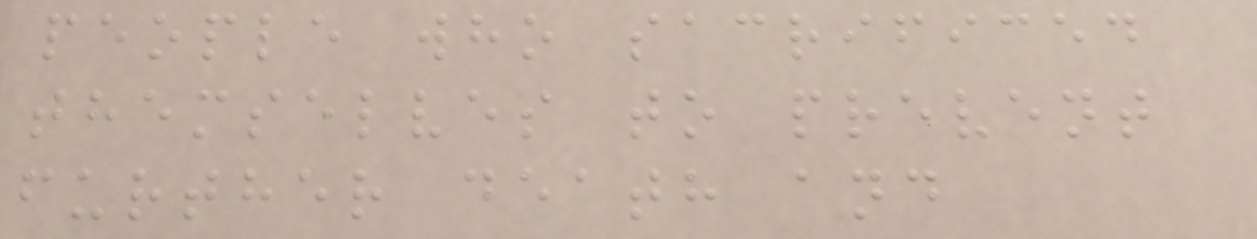people who sacrificed
themselves to prevent
further death and
